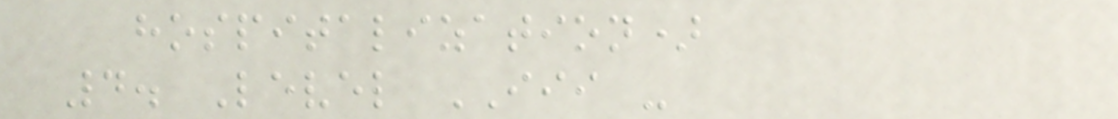hospitalization)
4. Level III -
